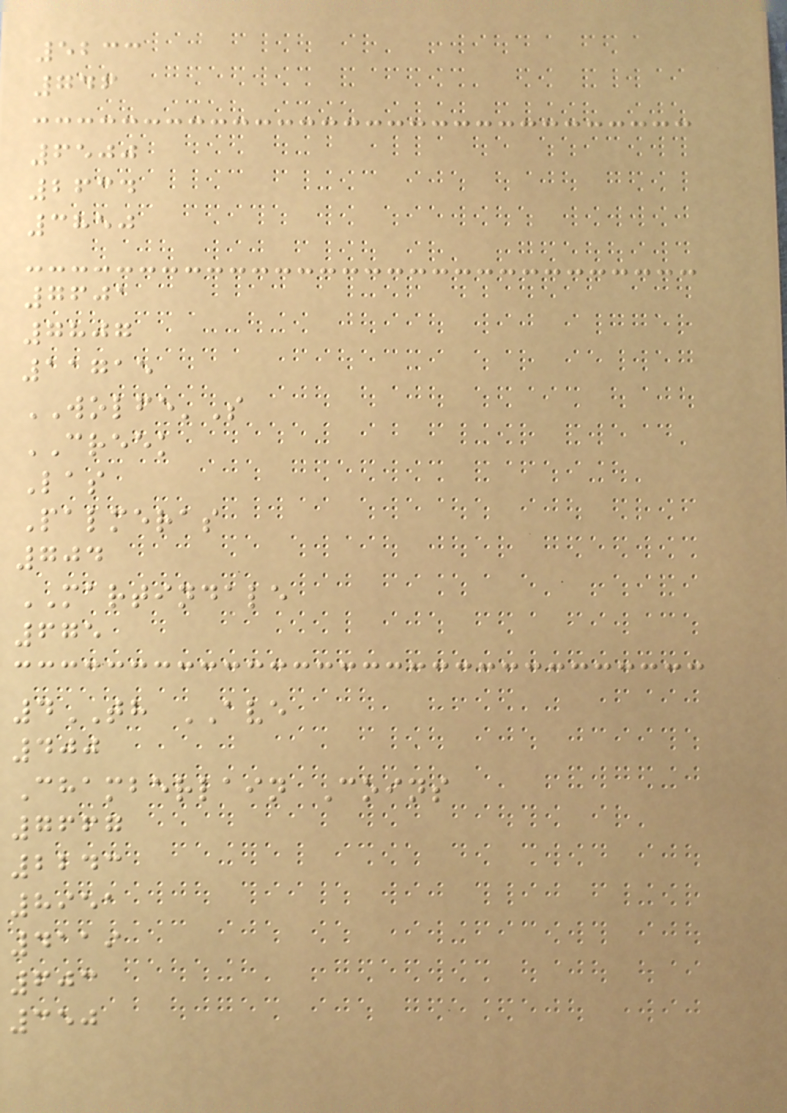5233
746
6500
2634
3850
7601
7807
11715
WOLFE'S
CREEK
Las
Palmeras
704
MARTINDALE
675
4TH AVE
400
Chamberlain Coins
7667
2243
8951
4119
603
350
